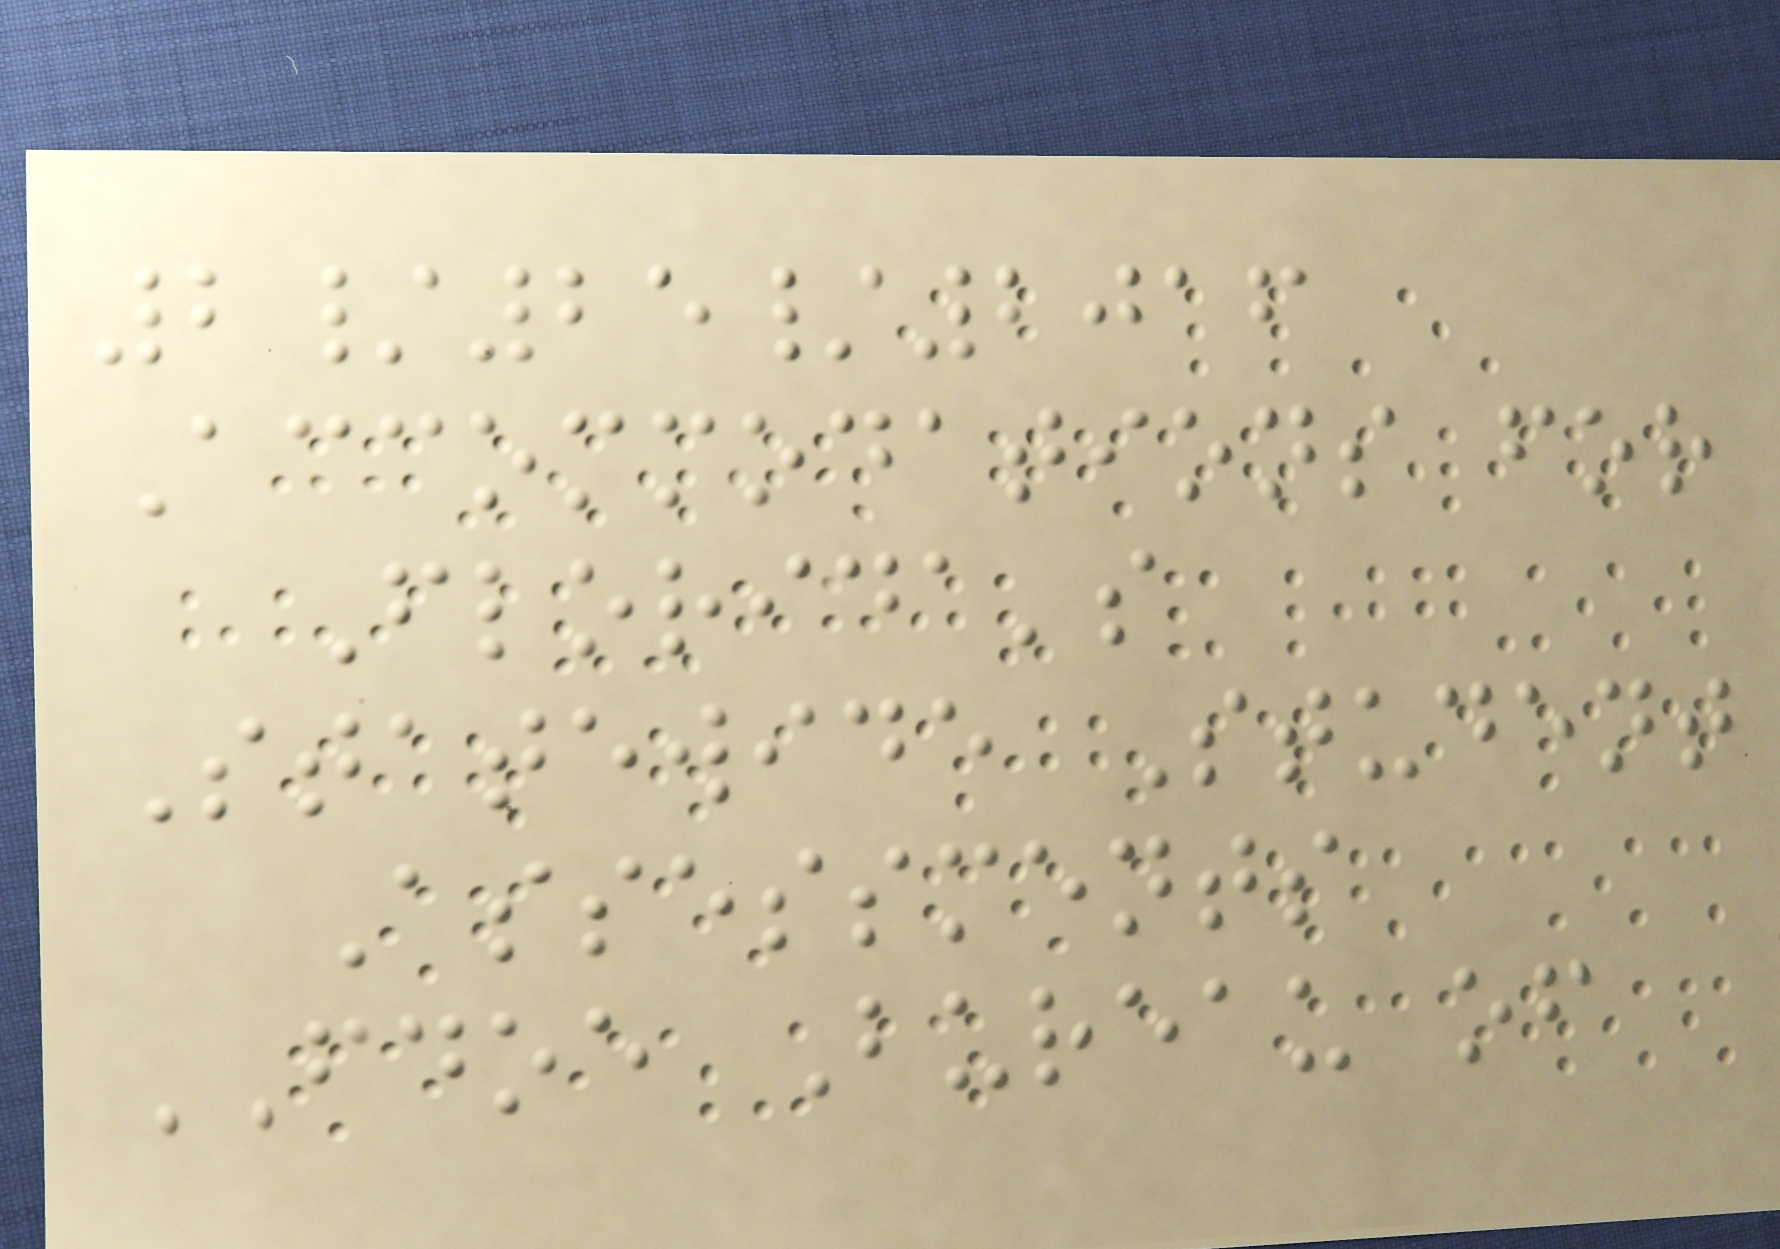2/25/2016
Accommodations for
Florida's
Statewide Student
Assessments
FDOE Bureau of
